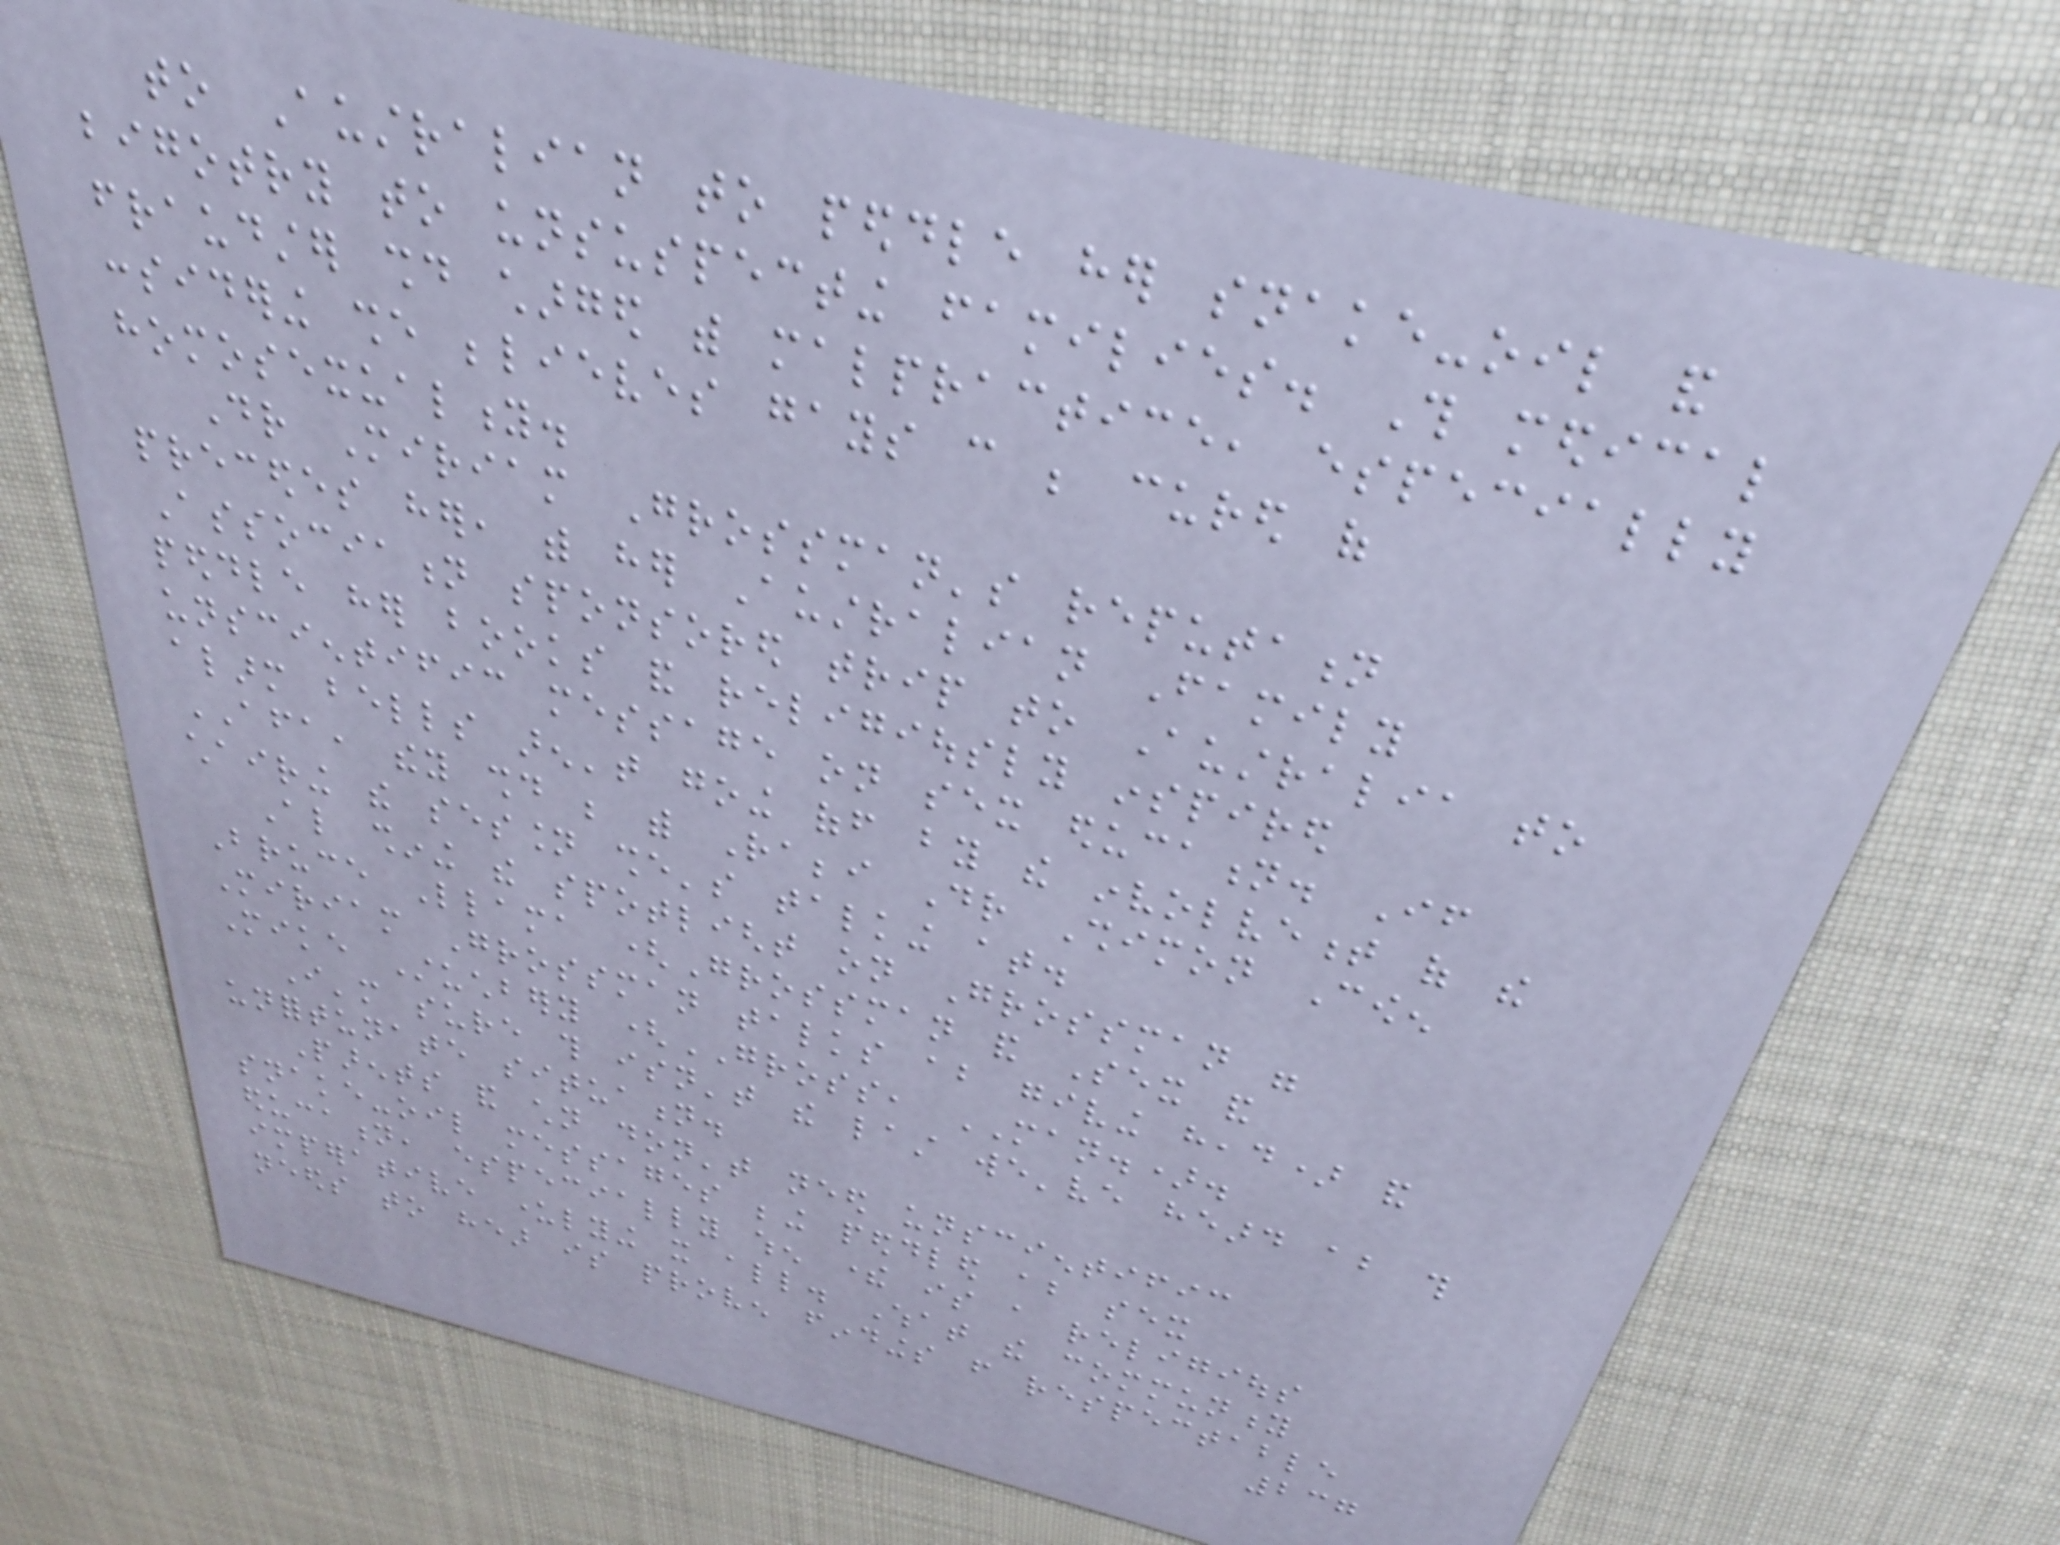to Australian to peddle her snake-oil and
bigotry to unsuspecting families. This medical
fraudster should charged with malpractice, especially
considering she believes gays can be cured of
homosexuality.
Dr Miriam Grossman's reputation
precedes her, with her Australian Family
Association sponsored trip to Australia to
peddle her books and religiously inspired
unscientific message on sex education. If
alarm bells aren't going off by the involvement of the
AFA, they should be with Rabbi Dr Shimon Cowen
chairing the session she's talking at.
Also shining the spotlight on Grossman were
Bruce Llama (Grossman and Sex and
Miriam Grossman talks about giving head) and
Mike Stuchbery (GROSS, MAN.).
I'm sure this isn't the last we've heard about this
unfortunate situation.
Parents and children don't need unscientific
snake-oil messages being peddled about sex
education, especially when there is a religious
imperative underlying it all. What the community
needs to hear is proven findings from respectable
237
